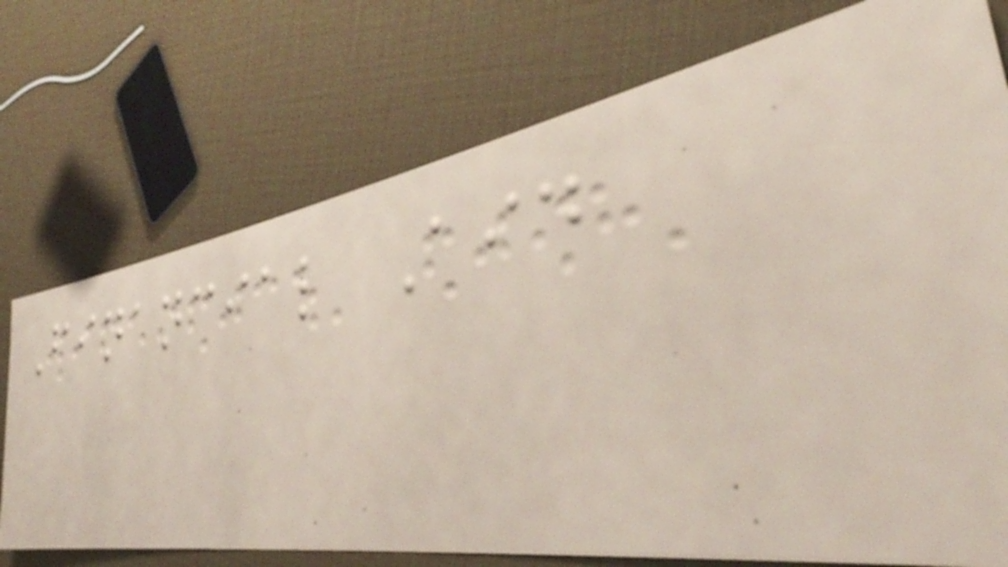Financial Aid
